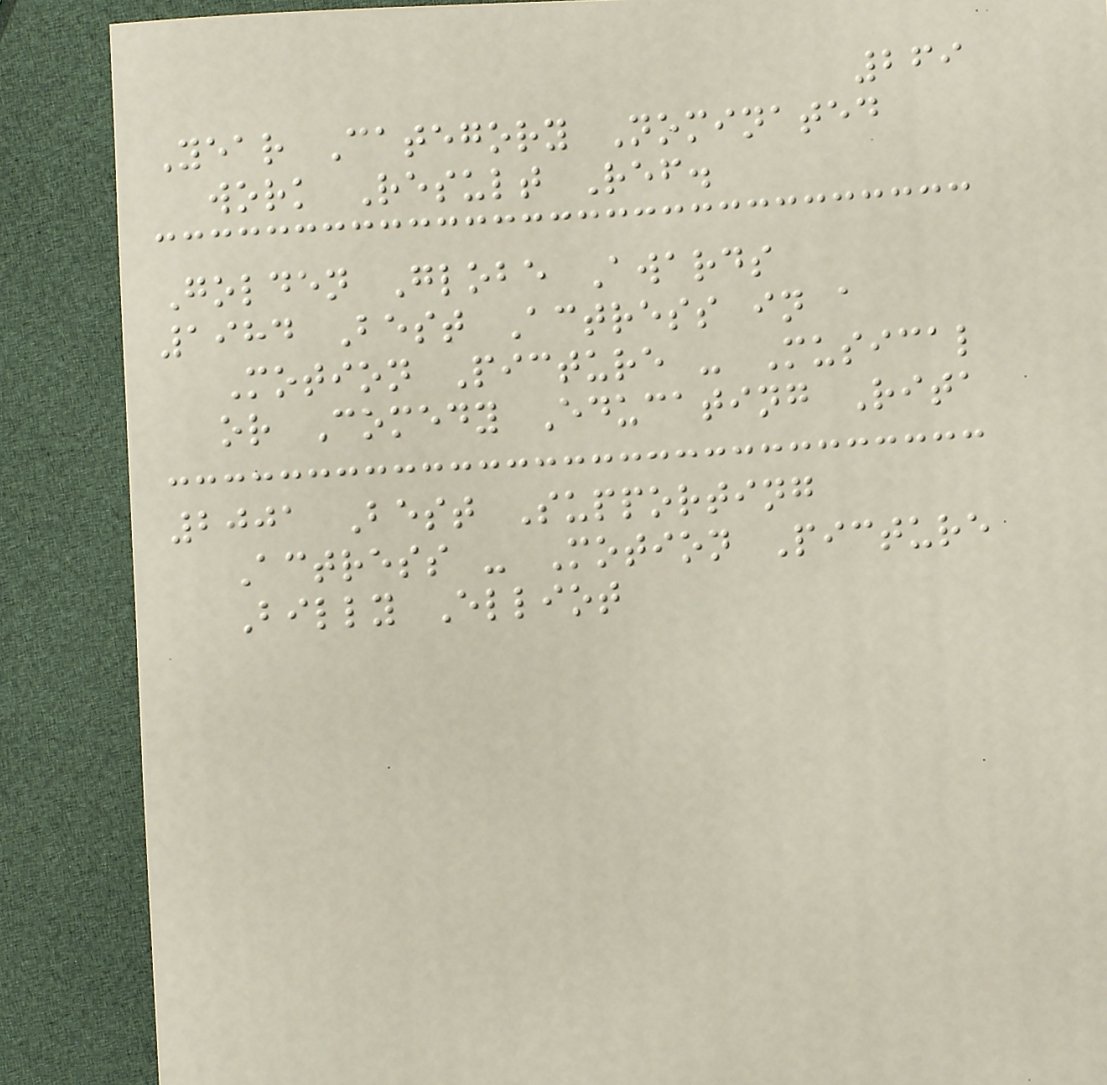269
Year Category Nominated
work Result Ref.
Golden Globe Awards
1984 Best Actress in a
Motion Picture - Musical
or Comedy Educating Rita
2001 Best Supporting
Actress - Motion Picture
Billy Elliot
